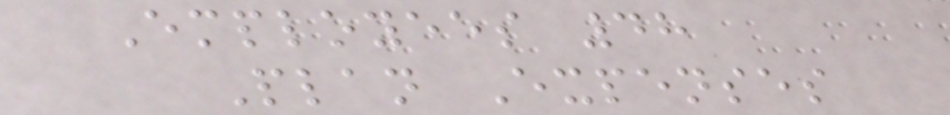Employees 48
Plan Expenses
